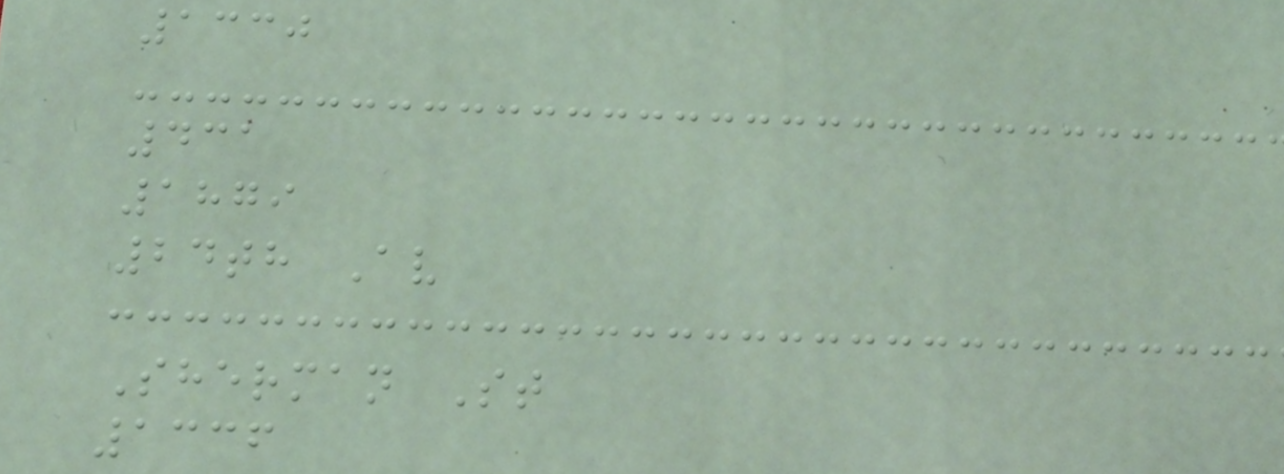1330
431
1879
24th Av
Sherman St
1336
